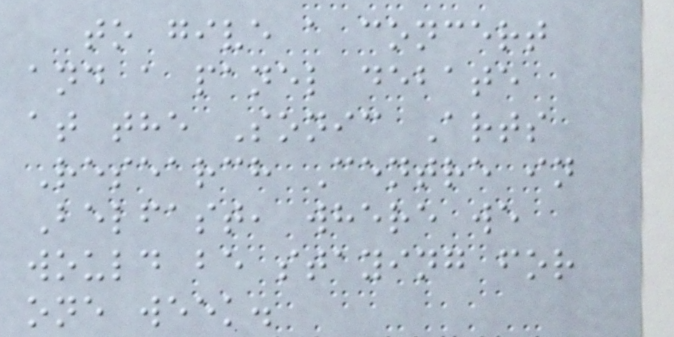to give a concert
and a panel debate
at the Sonic Arts
Research Centre in
Belfast, where we
would be staying for
one week.
